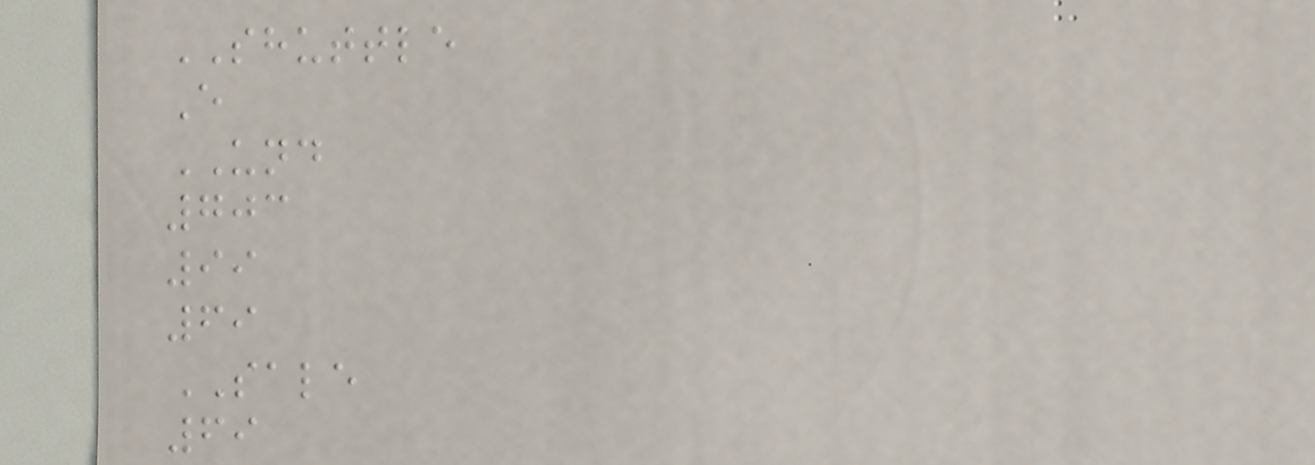SHUTTLE
E
UND
703
99
69
SALE
69
